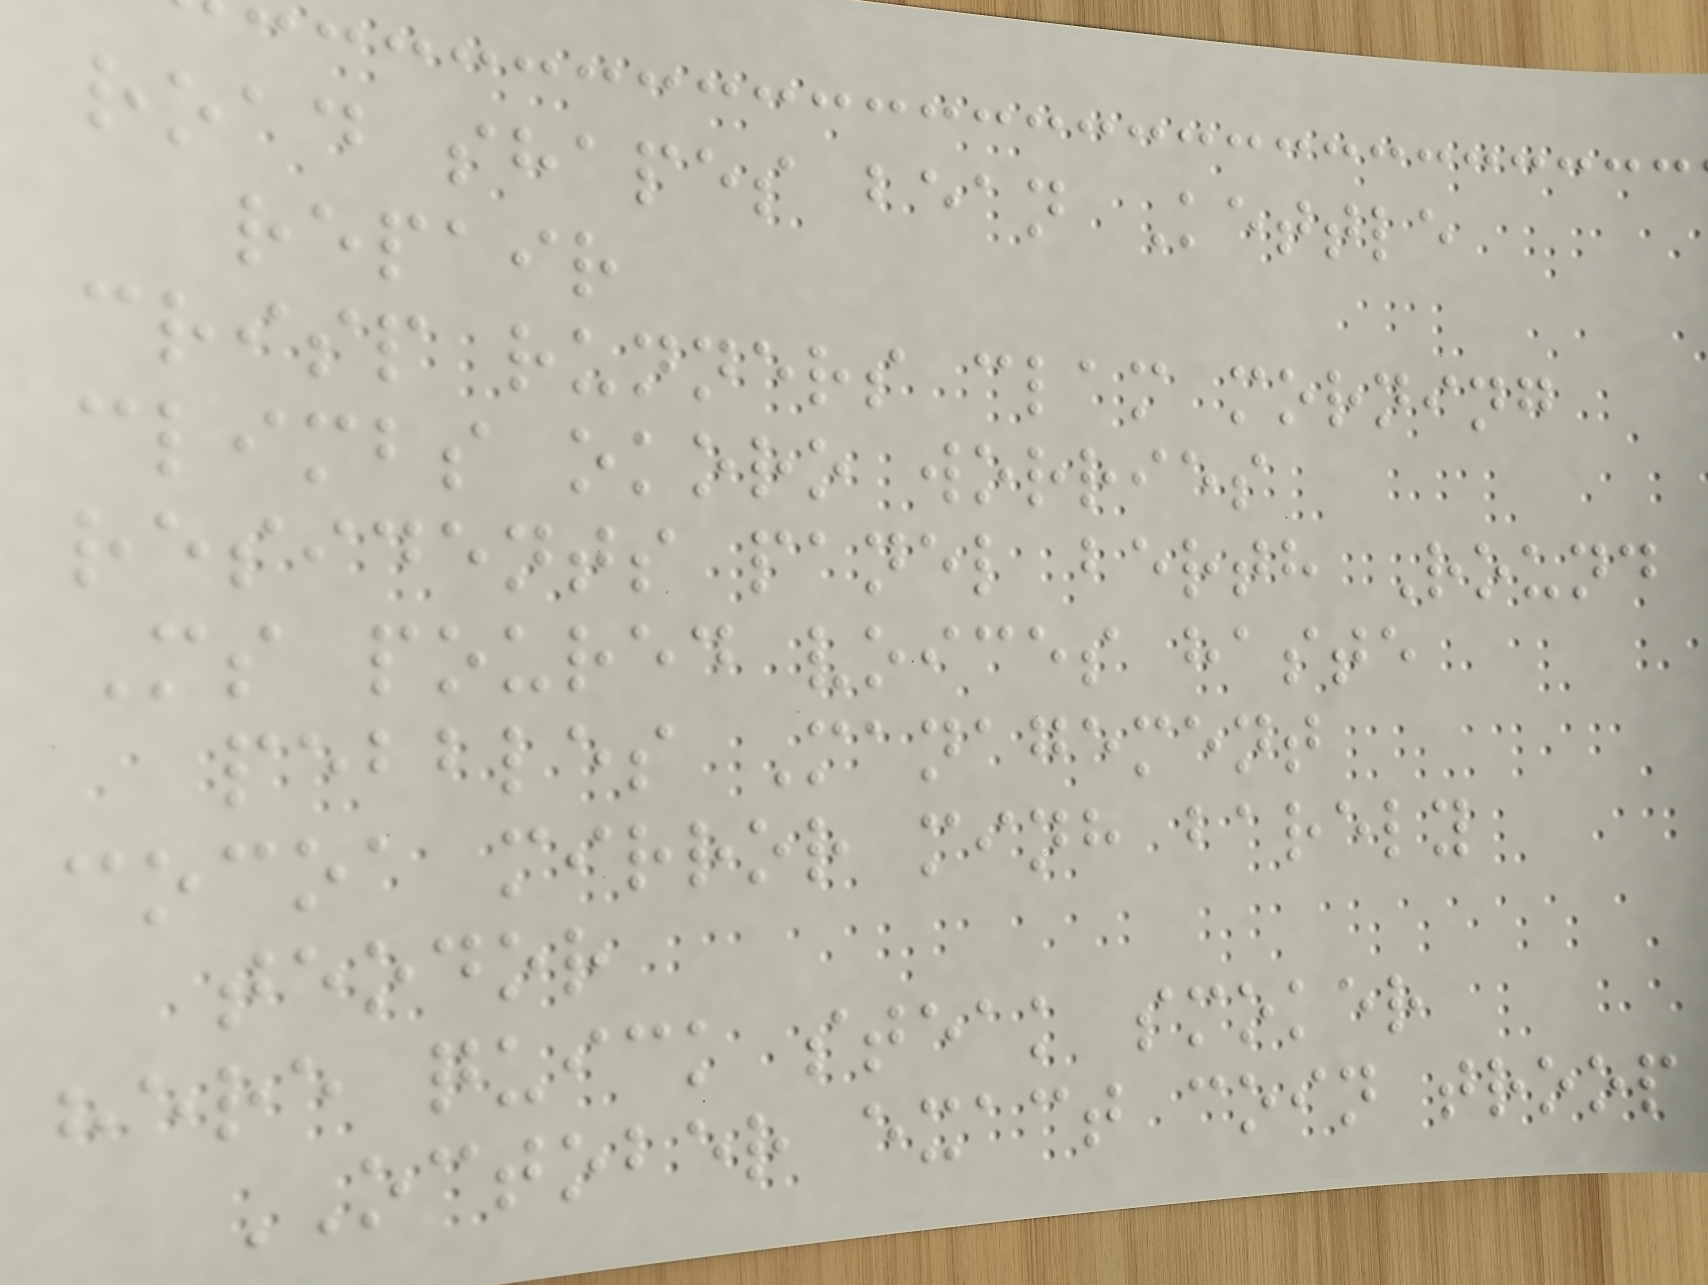road shapes bean Kettle
repair
crisp runners clam morning
climbs okoro worries
residents panel berth Round
Ms poured voices haste
pebbles Management
cocoa mirror minh barely
teodor
here quick steak smoker
OCTOBER exact coin troop
